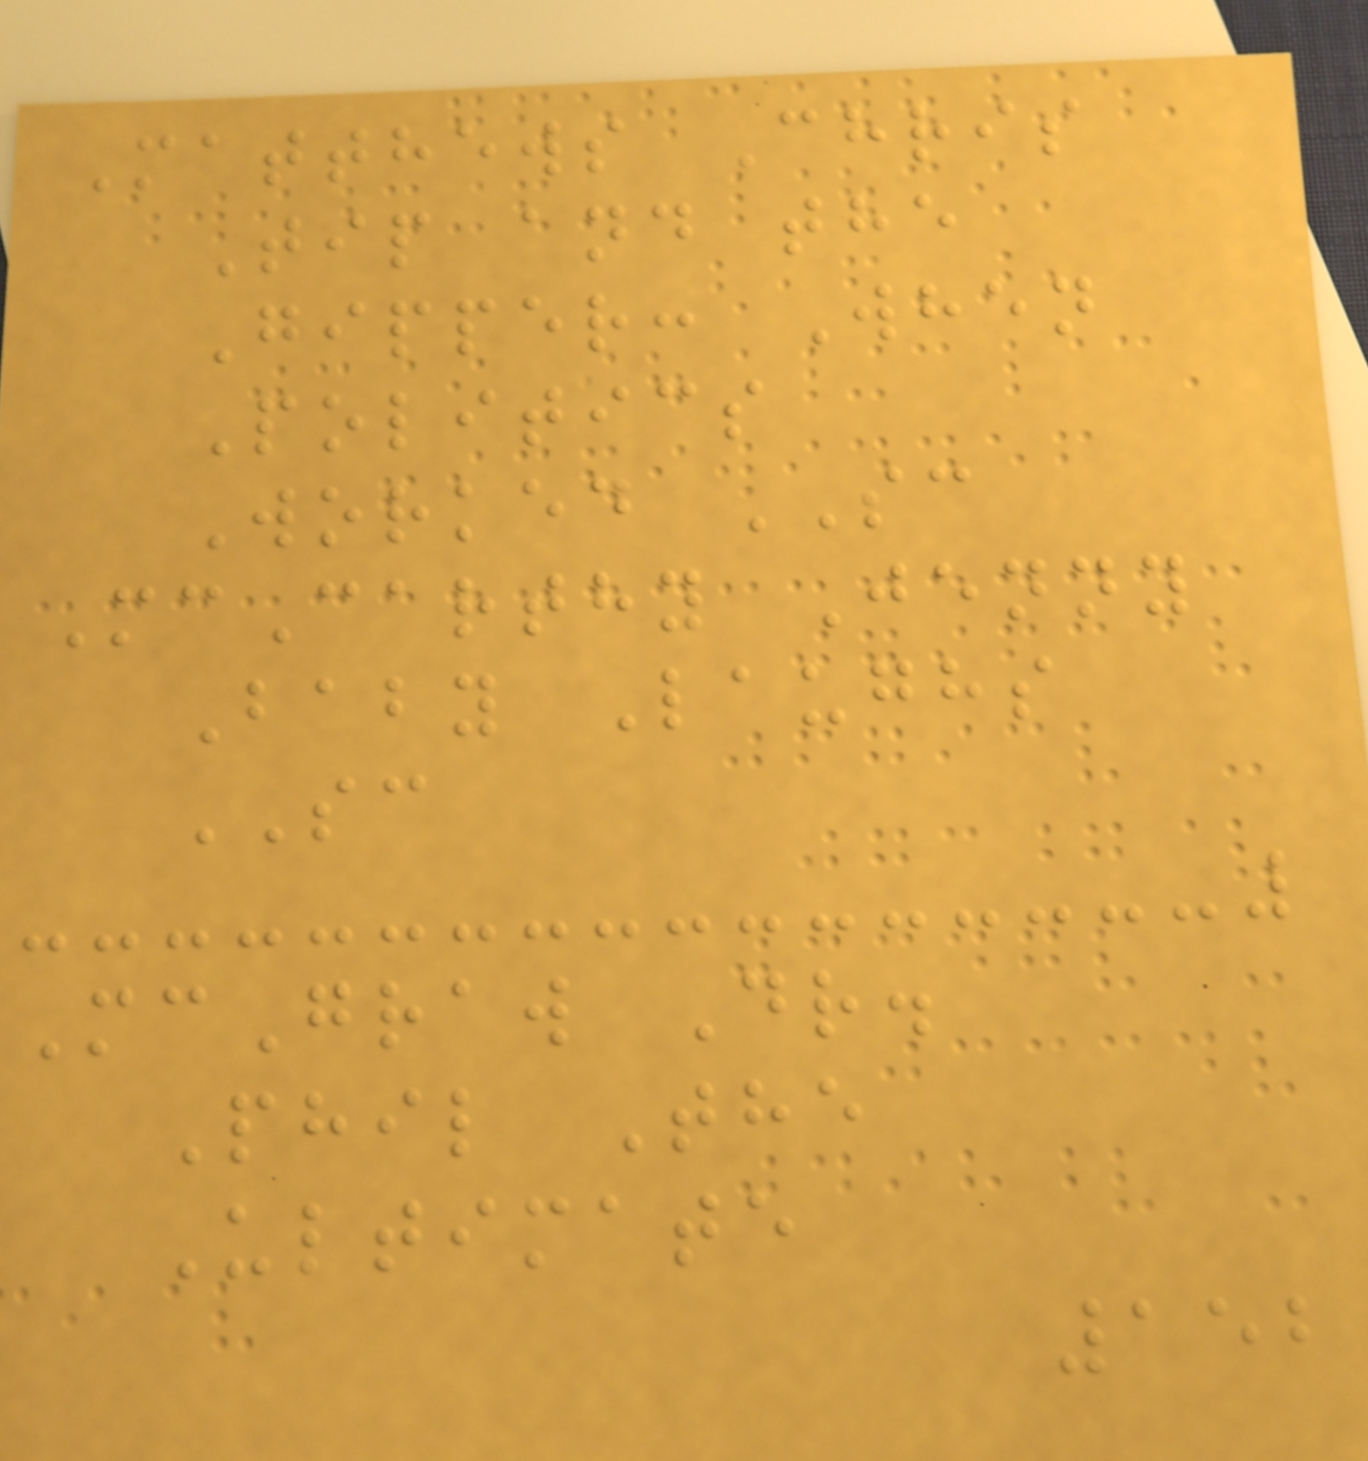Matthews Chris
Tip and the
Gipper: When
Politics
Worked SC
McCarthy Jenny
Baby Laughs
SC
McGraw Dr.
Phil The
Ultimate
152
